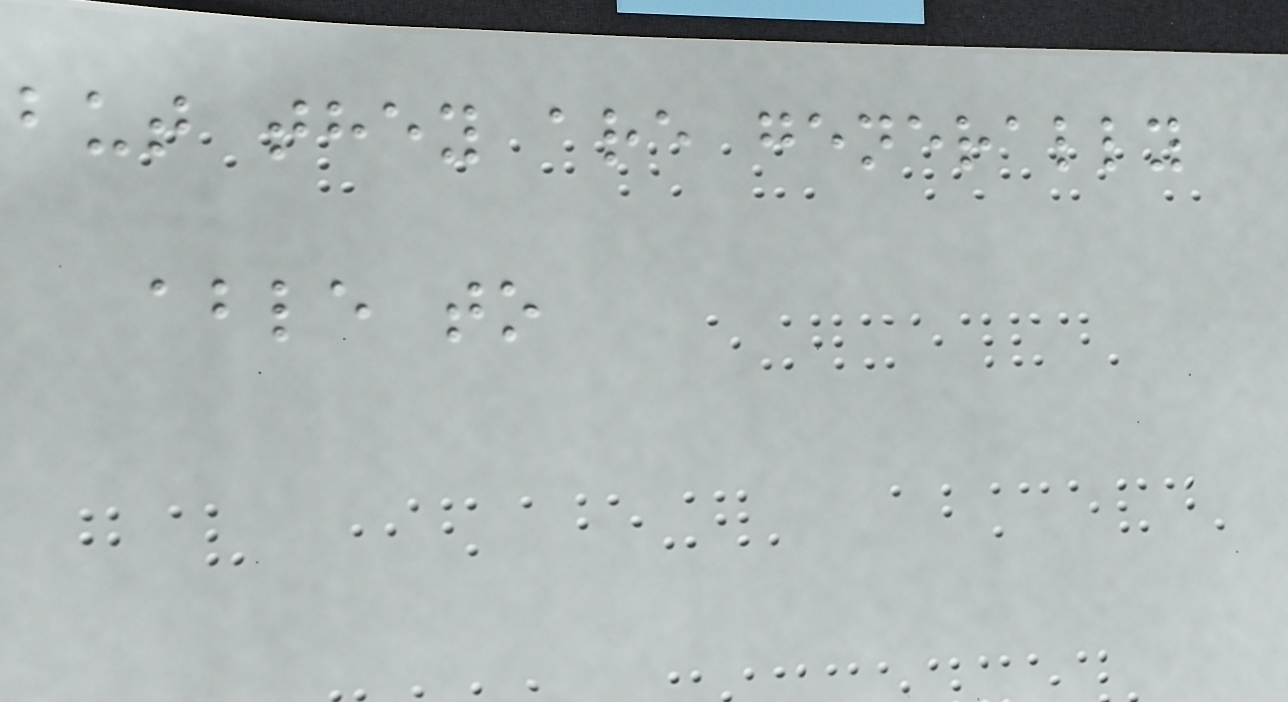but they are generally
able to
